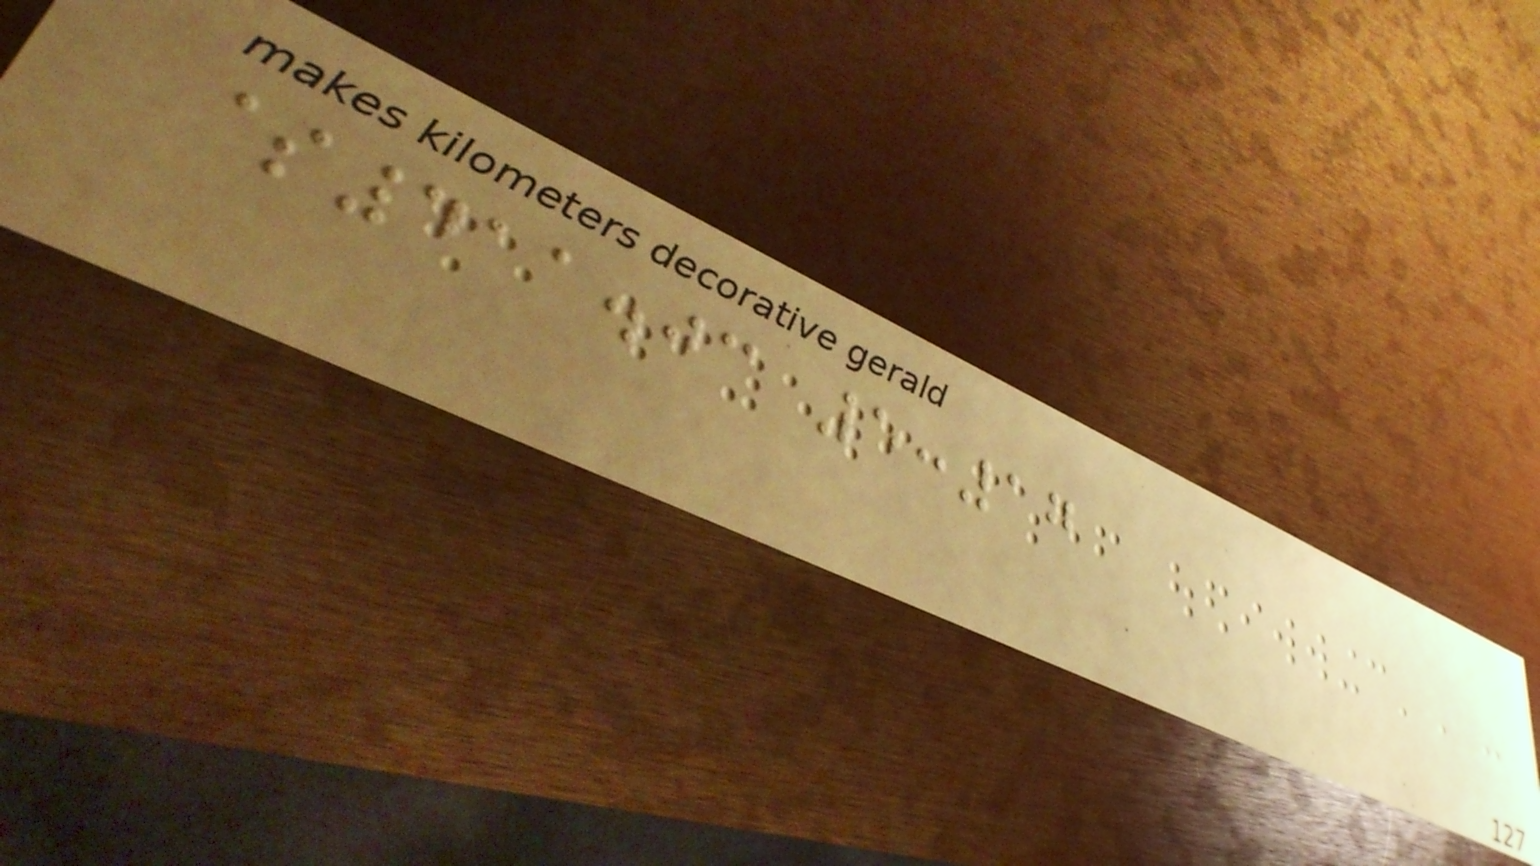$411.03 5:17
